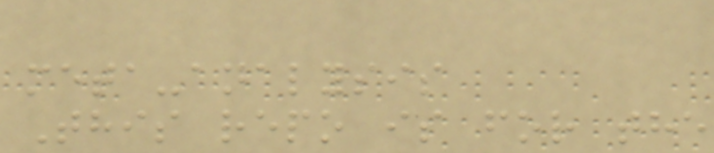meta-analysis
This repo is for the
